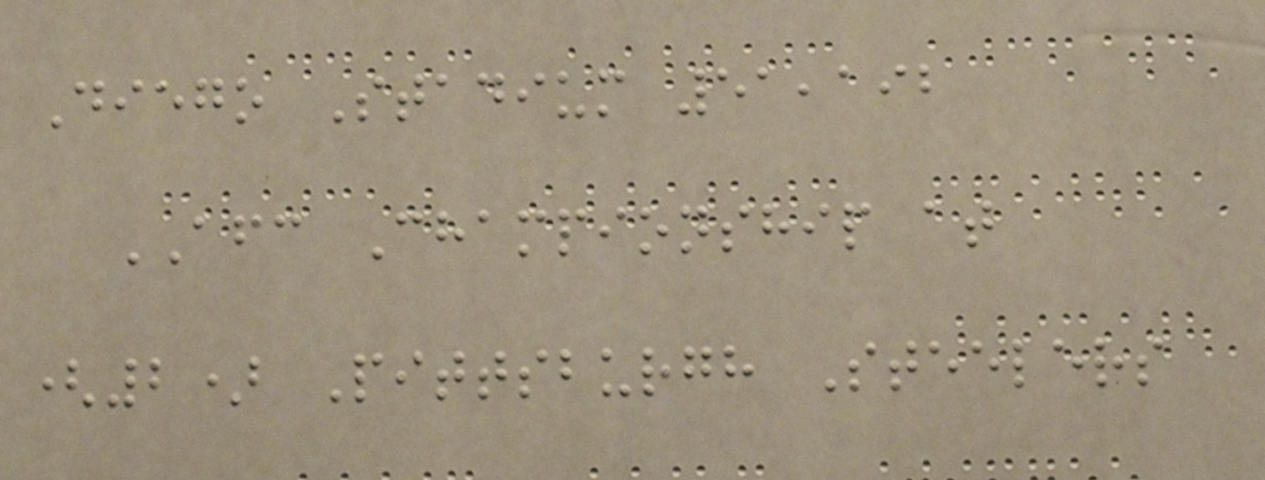Diego Stadium 51,192
AFC Championship at
(2) Pittsburgh Steelers
